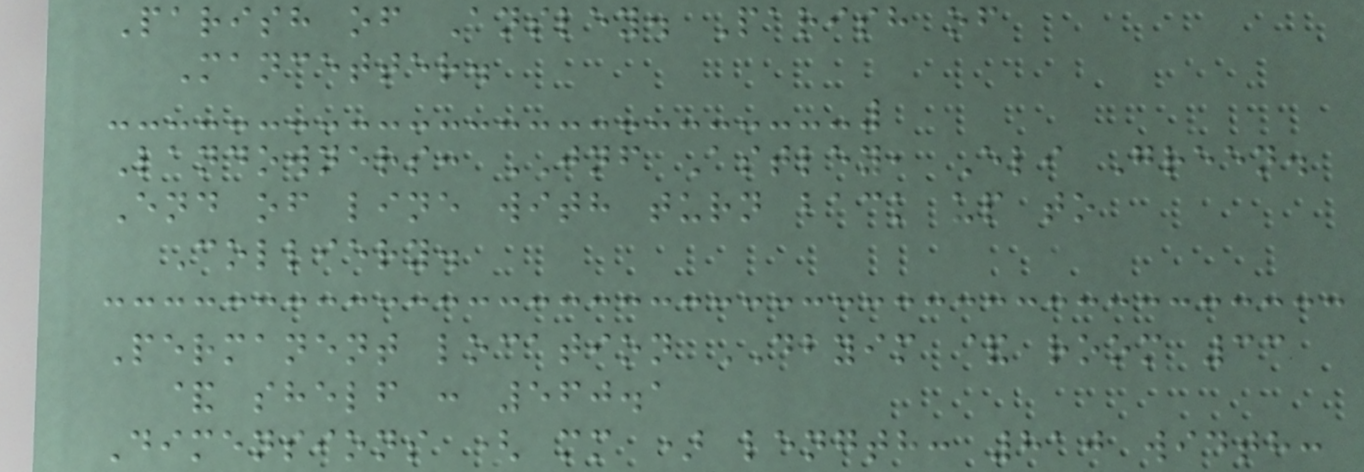Parish of Ansley. Parish of
Mancetter.
Landowners: JNF Astley, Eli Green.
End of line with turn back up to
Colliery.
Permanent location DBYIM & room 33
& shelf : 560.1
Dimensions ( mm ) length: 810 width:
